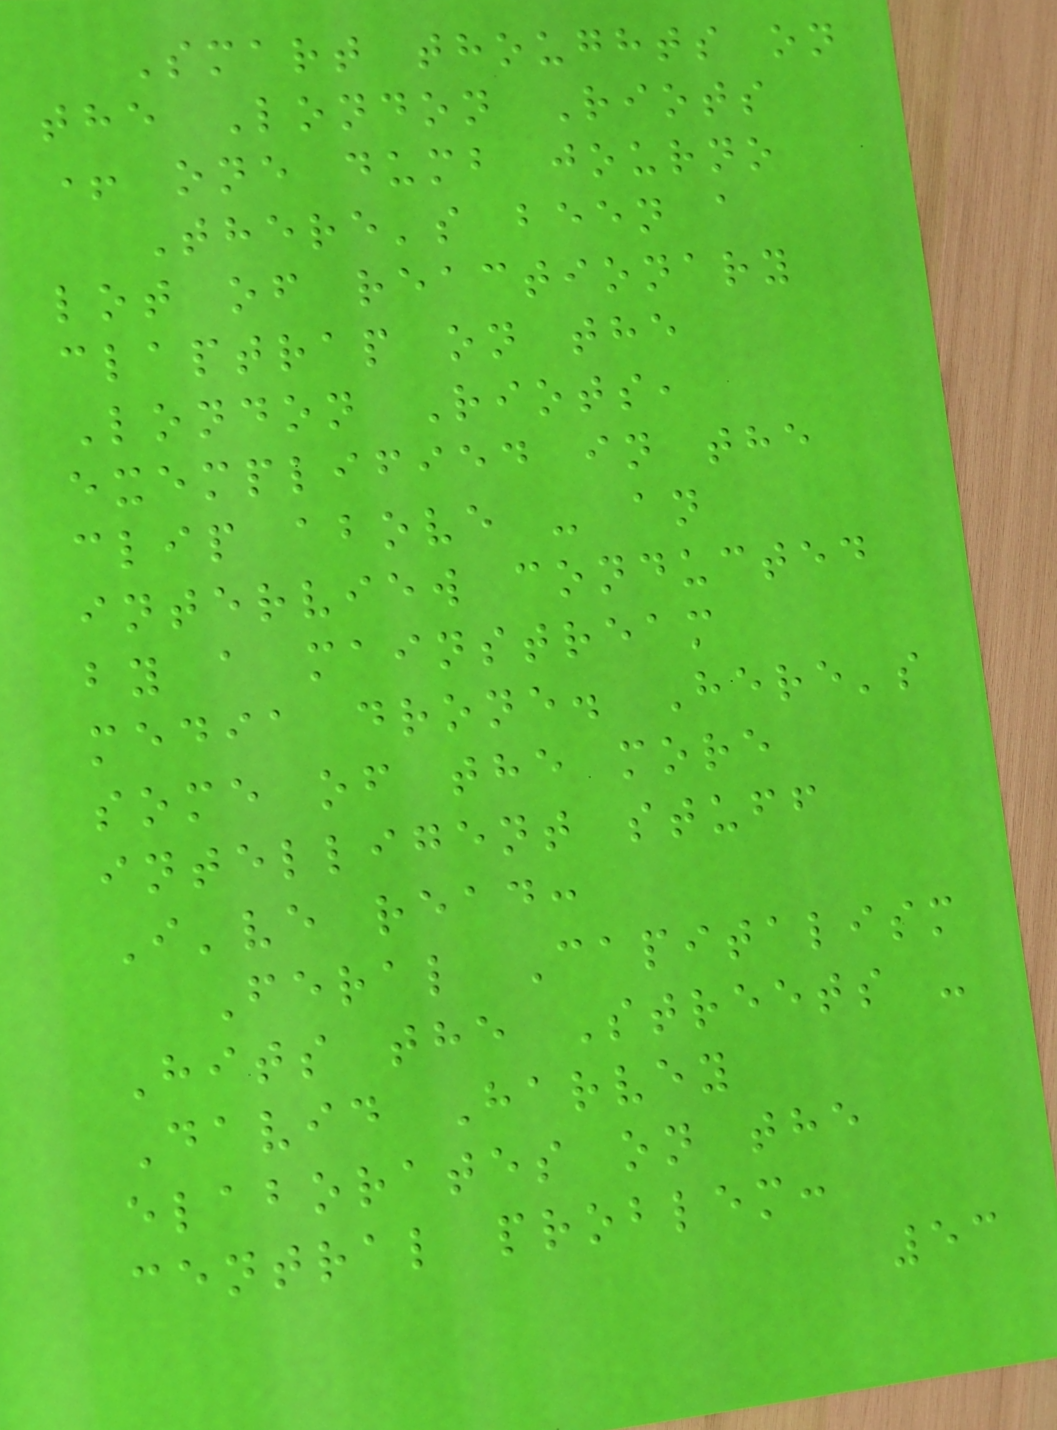Smart thoughts on
the London Riots
+ one dumb journo
There's been a
lot of reactionary
claptrap on the
London Riots,
exemplified in the
clip above - an
interview conducted
by a mainstream
media drone. Here's
some of the more
intelligent stuff
I've read:
Feral Capitalism
Hits the Streets -
David Harvey
elaborates on the
central problem:
53
